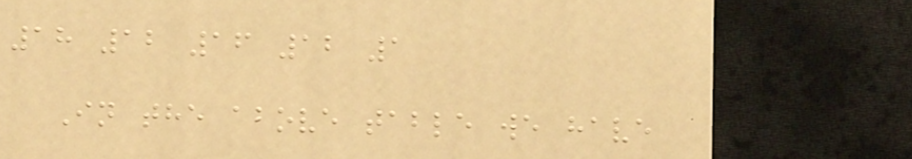18 12 16 12 1
In the above table we have
